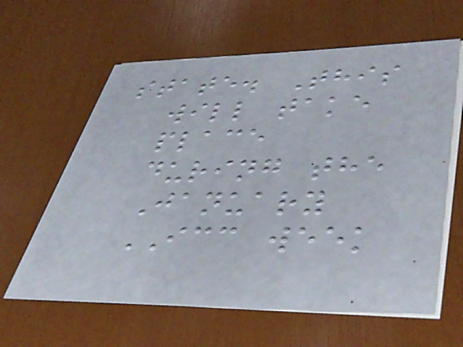state. This
will take
place
during the
January
ICC week
